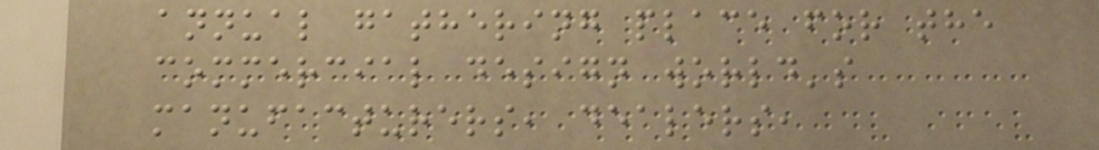annual gathering place for the
commercial design world's
manufacturers, dealers,
